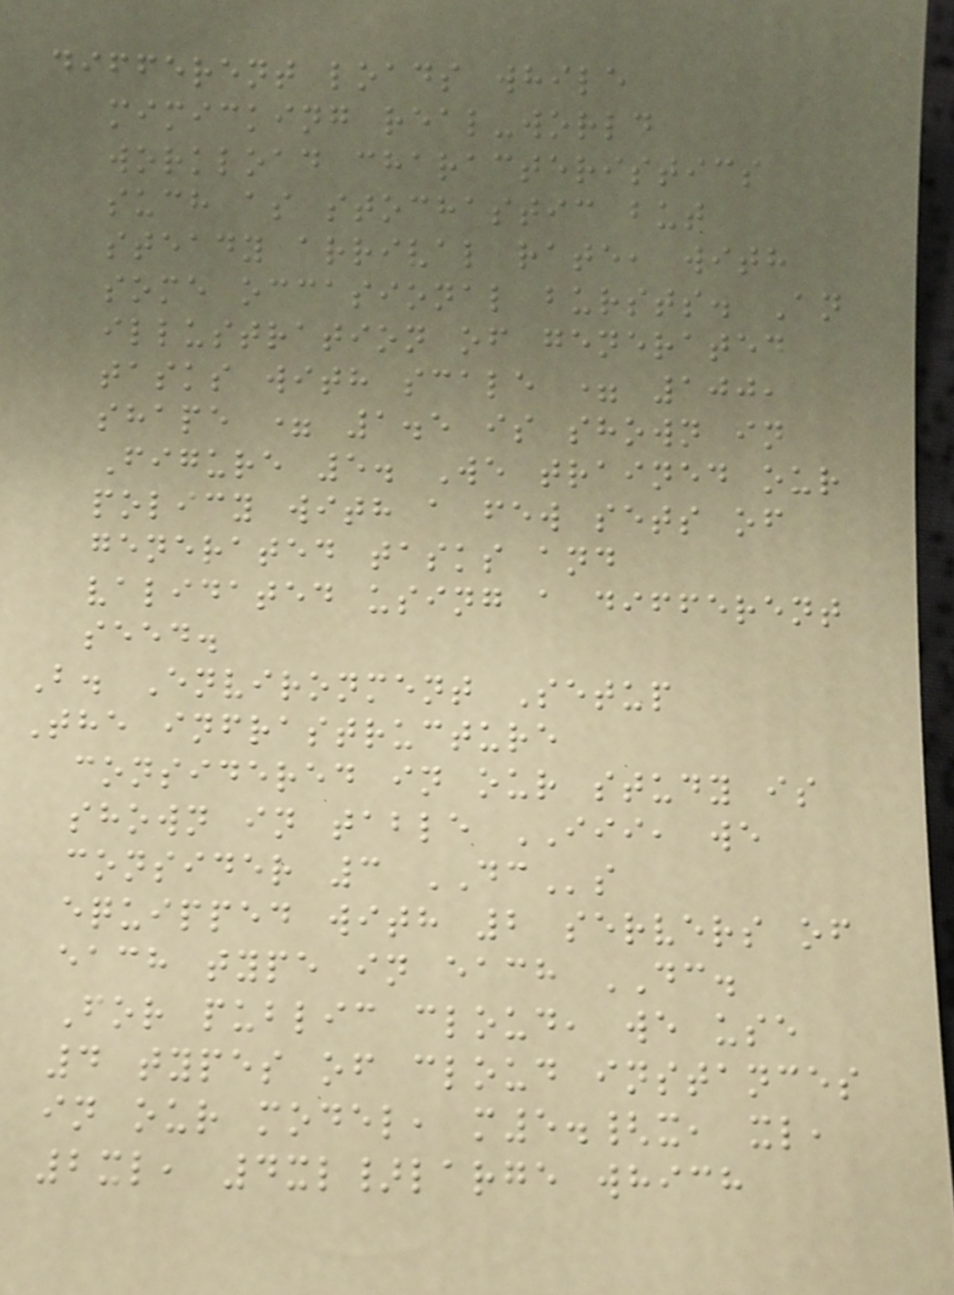different loads while
mimicking real-world
workload characteristics
such as stochastic but
steady arrival rate, with
some occasional bursts. An
illustration of generated
tasks with scale = 100,
shape = 1.5 is shown in
Figure 5. We trained our
policy with a few sets of
generated tasks and
validated using a different
seed.
B. Environment Setup
The infrastructure
considered in our study is
shown in table III, we
consider 3 DCs
equipped with 2 servers of
each type in each DC.
For public cloud, we use
4 types of cloud instances
in our model, m5.{x, xl,
2xl, 4xl}large which
